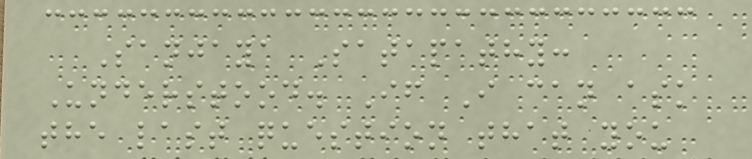Sanjaya Satapathy:
Understood. If I can ask
the last question that you
